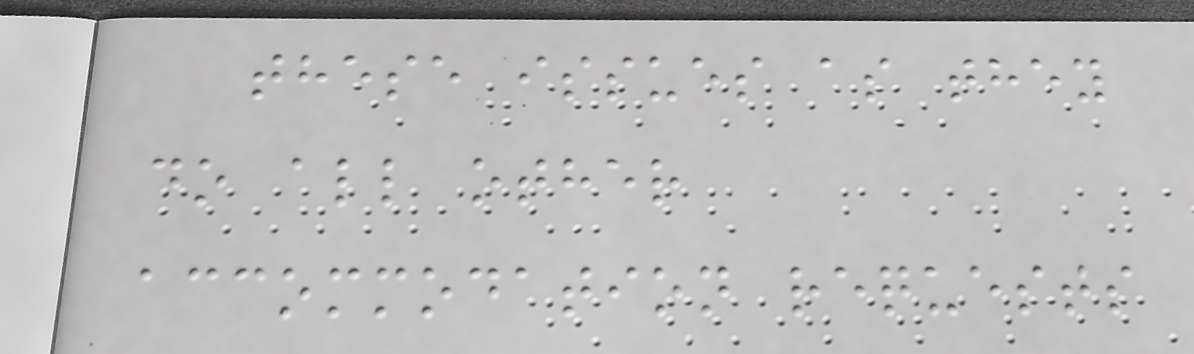these issues as they
do all other
accommodation requests
